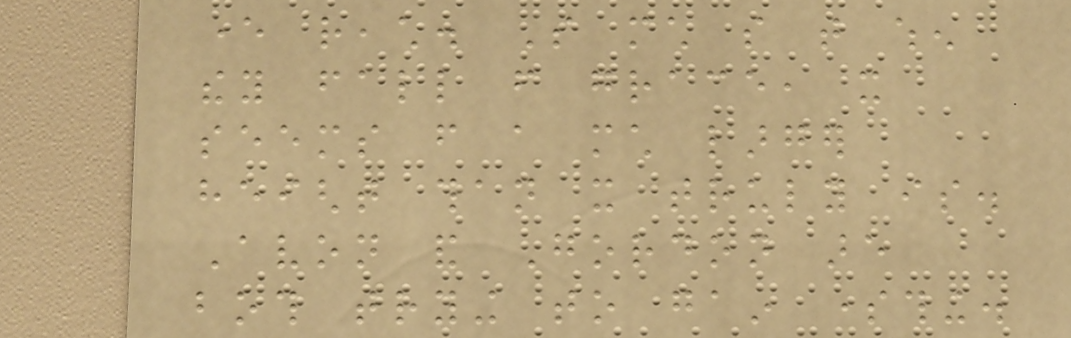ever reach. So much so that when
they fall from grace, it
seems from a much larger
height than it truly is.
Avon and Gordon are
both trying to gain something.
